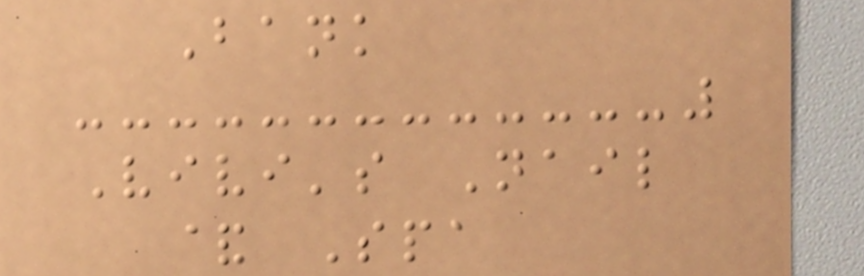Bank
Vivi's Nail
& Spa
